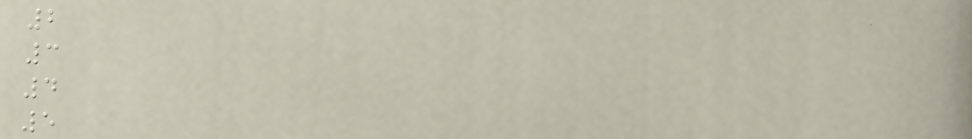2
3
4
5
